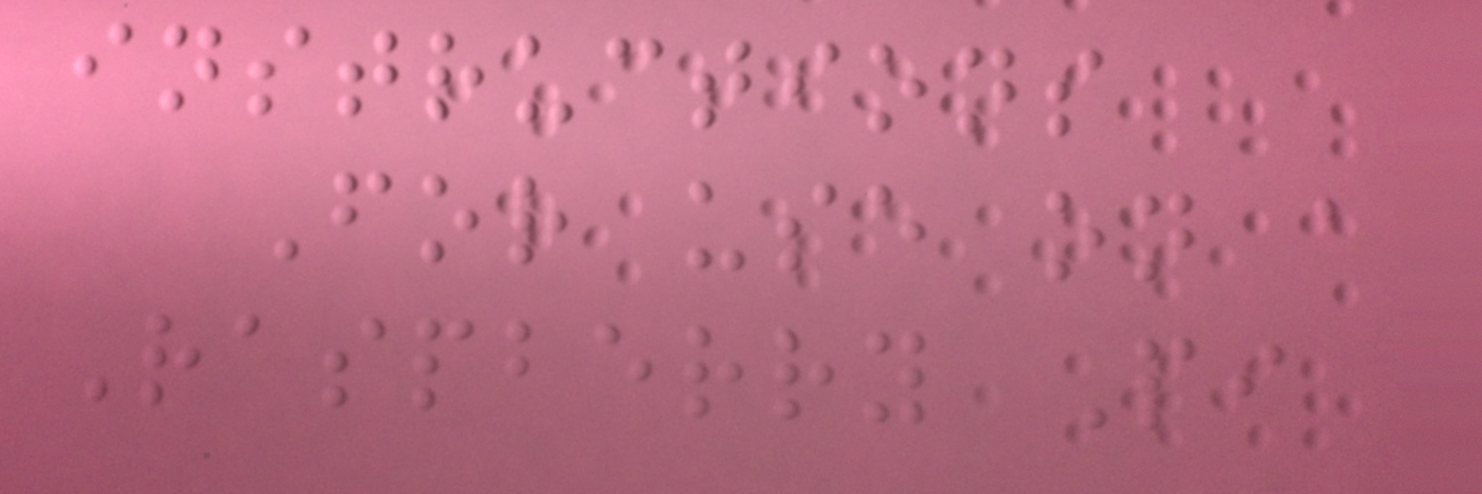instructions
For use on a
Raspberry Pi
